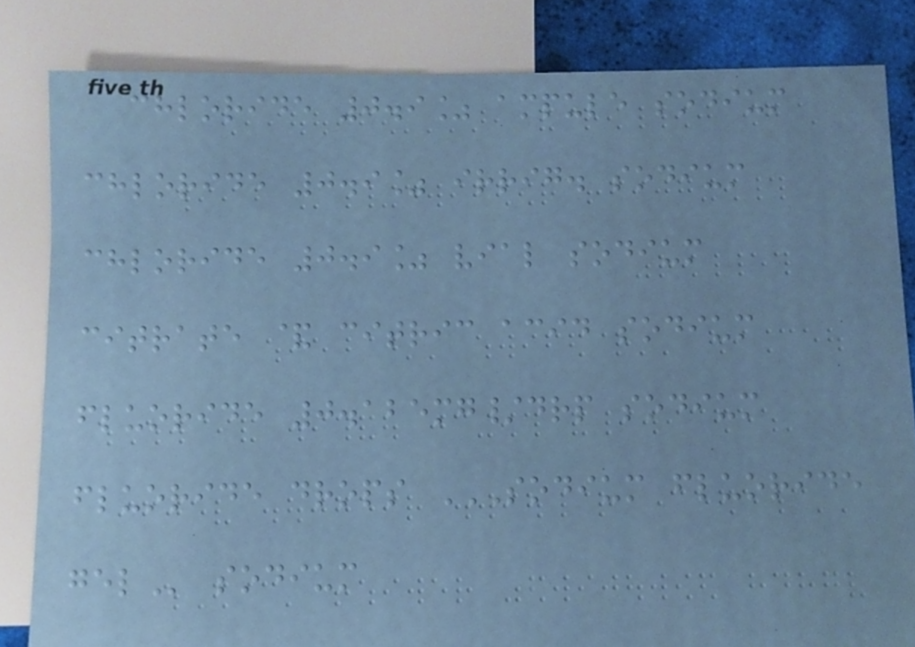chloride 0.9% ampule sodium
chloride 0.9% irrig. sodium
chloride 0.9% vial sodium
citrate & citric acid sodium
fluoride 0.125mg/drp sodium
fluoride drops SODIUM FLUORIDE
GEL sodium
